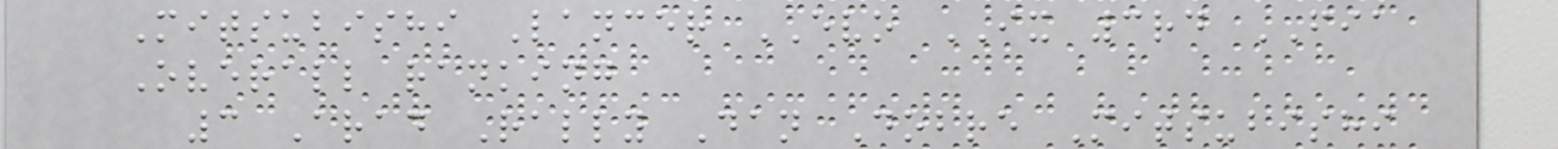Mitsubishi Lancer EVO IX 3rd FIA
Overall ranking
3 Arad Rally Dan Dobre Mitsubishi
